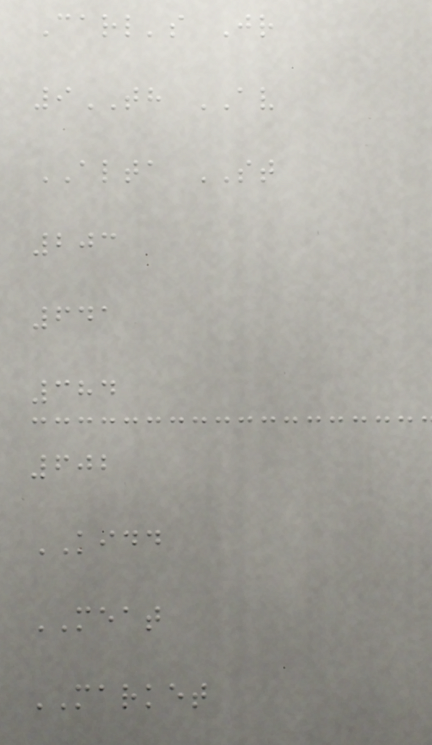Carl's Jr
9TH AV
ALTA ST
203
641
384
602
KIDD
MEAT
MARKET
